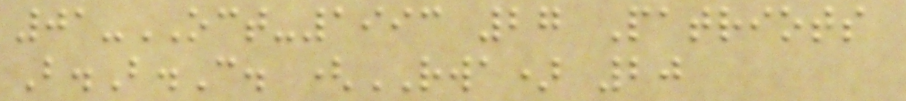01-OCT-1993 27 Patriots
B.B.C. (RWA) 20
